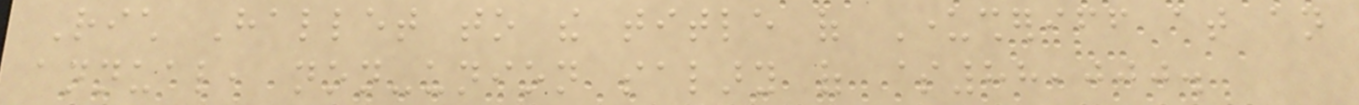Rich Hallet to the title of Undersheriff at an
annual, non-union salary of $88,000.
